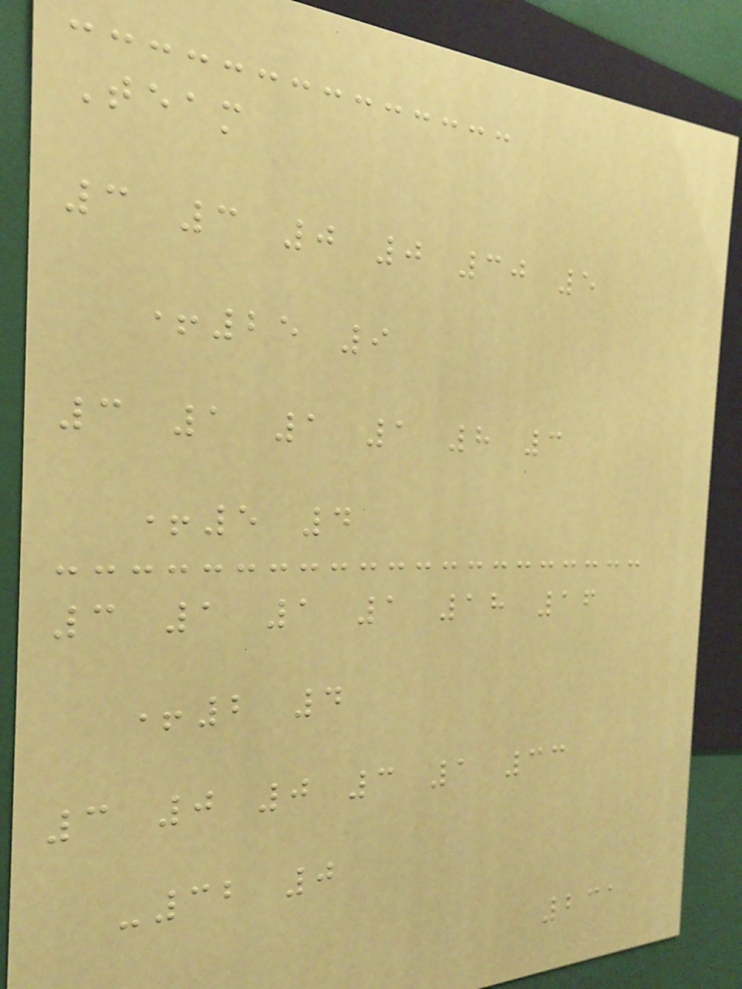Team
3 3 0 0 30 5
+25 9
3 1 1 1 8 3
+5 4
3 1 1 1 18 16
+2 4
3 0 0 3 1 33
-32 0
231
